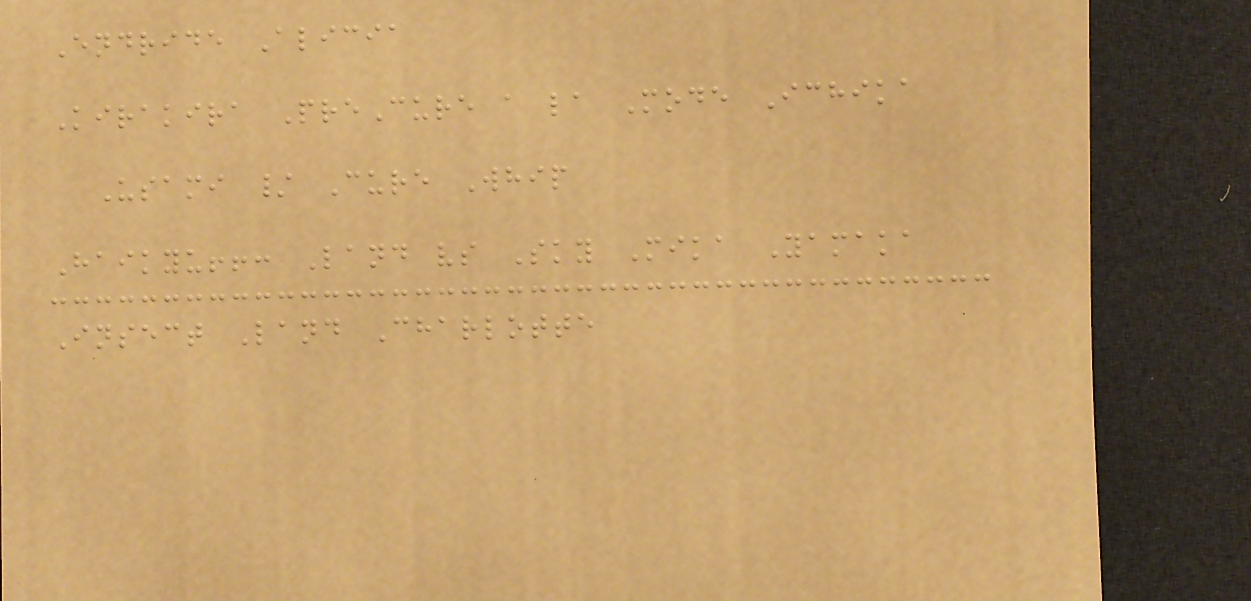Endride Alicia
Kirakira PreCure a la Mode Ichika
Usami / Cure Whip
Haikyu!!: Land vs Sky Mika Yamaka
Insect Land Charlotte
